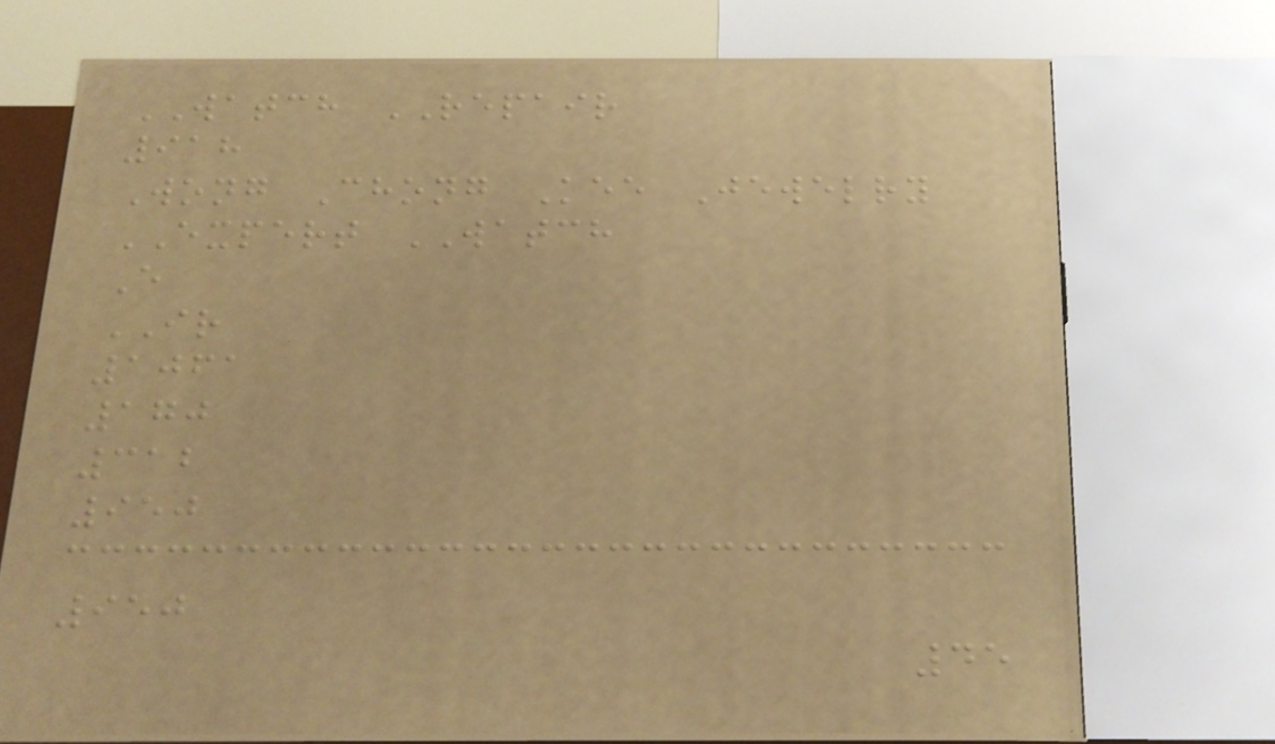WATCH REPAIR
918
Wong Chong Kee Jewelry
EXPERT WATCH
E
IR
1061
170
312
950
950
45
